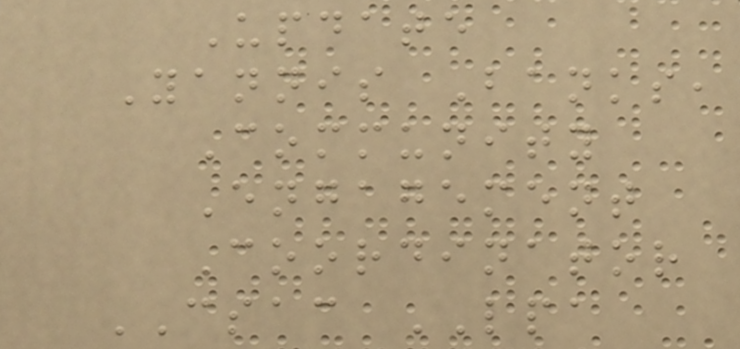Update
Yannis Banks,
Community
Engagement
Coordinator
CSAC LPA
